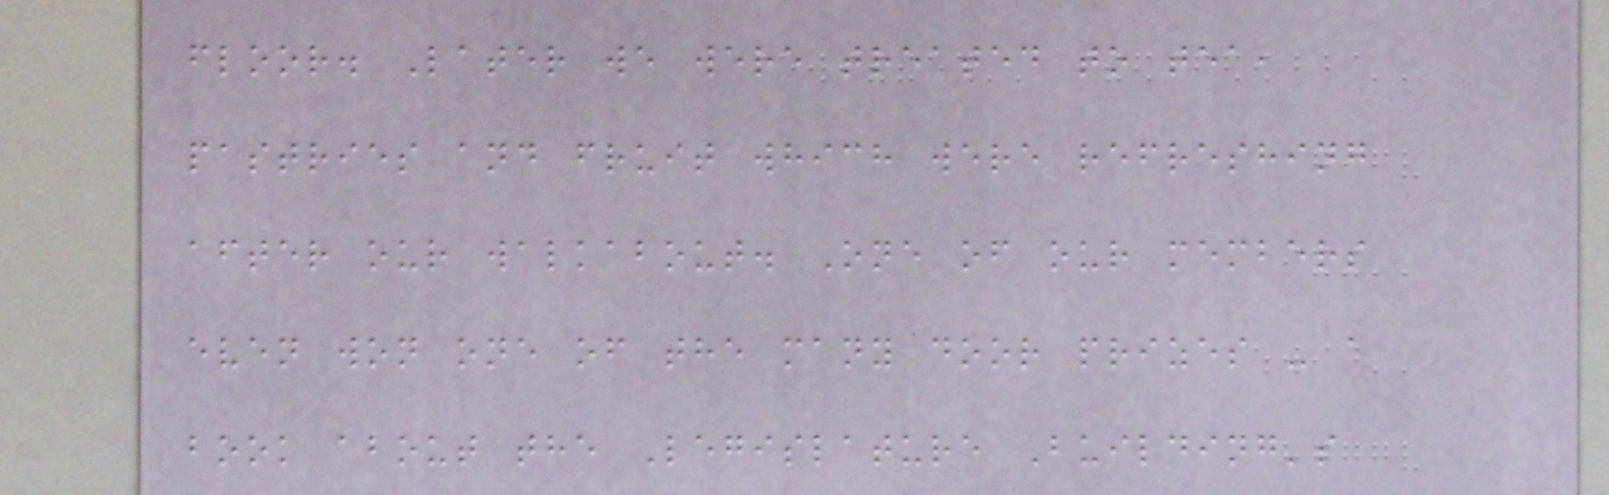floor. Later we were treated to tea,
pastries and fruit which were refreshing
after our walkabout. One of our members
even won one of the many door prizes - a
book about the Legislature Building's
